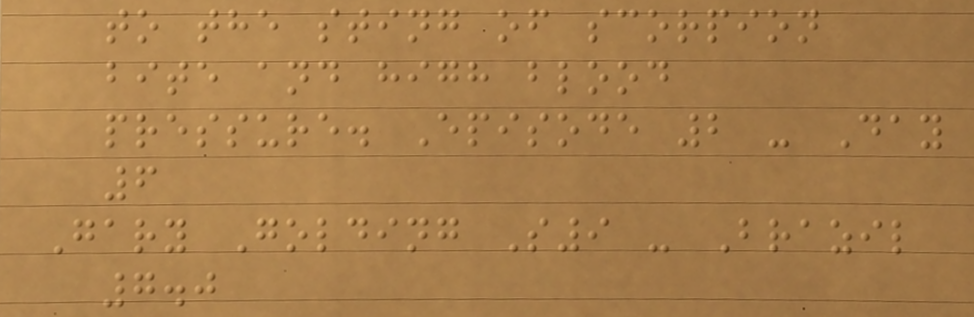to the sting of scorpion
bite and high blood
pressure. Episode 2 - Day
6
Gary Golding S9 - Brazil
7.0
